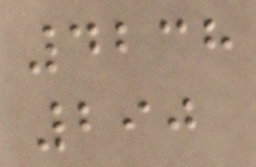4238
290
